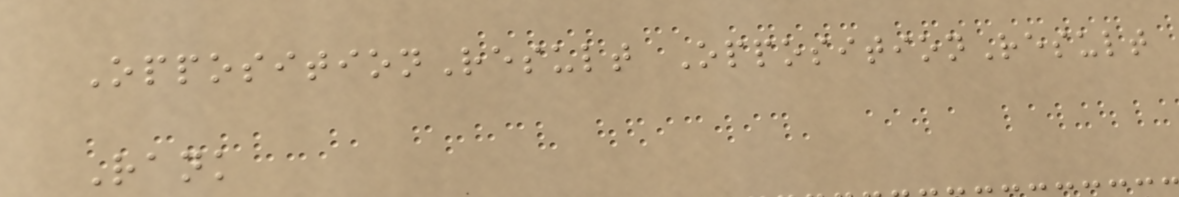OppositionResult OppositionResult
Rank
